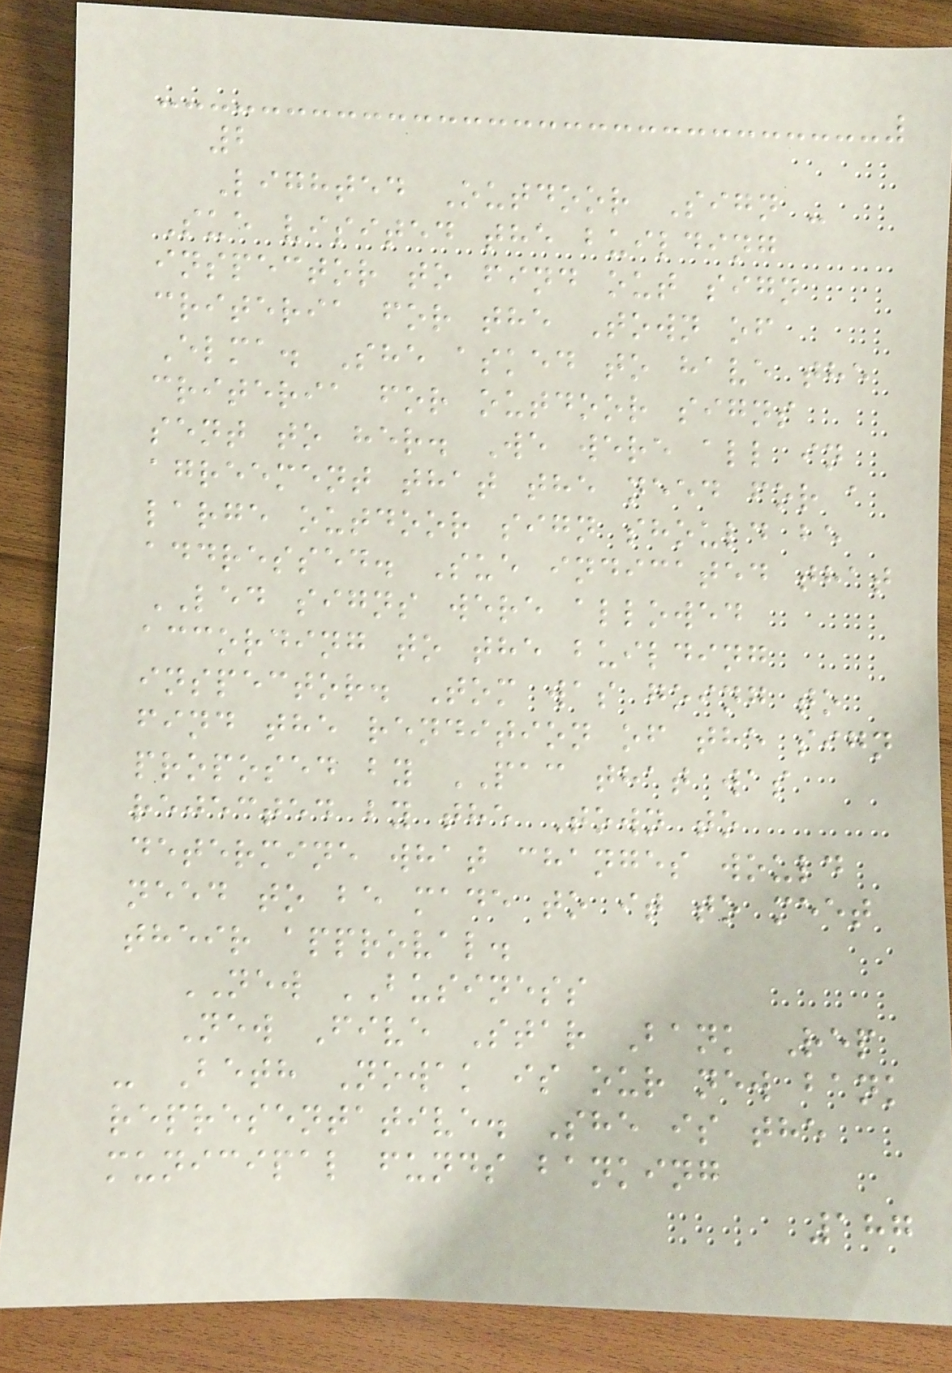2
Lighted Outdoor Sign -
Sue visited the building
inspector to find out sign
criteria for the Town of
Elma. She asked to have the
criteria for outdoor signs
sent to her. We were all in
agreement that the need for a
large outdoor sign should be
addressed. Sue indicated that
LED signs were allowed
according to the building
inspector. Tom was going to
find the rendition of the sign
proposed by PAC that was
rejected by the Town to
determine what changes would
need to be made to it to meet
their approval.
NEW BUSINESS
New Five Star Bank Rep
- Beth Nowak is our new bank
representative. She is the
municipal funds banking
187
